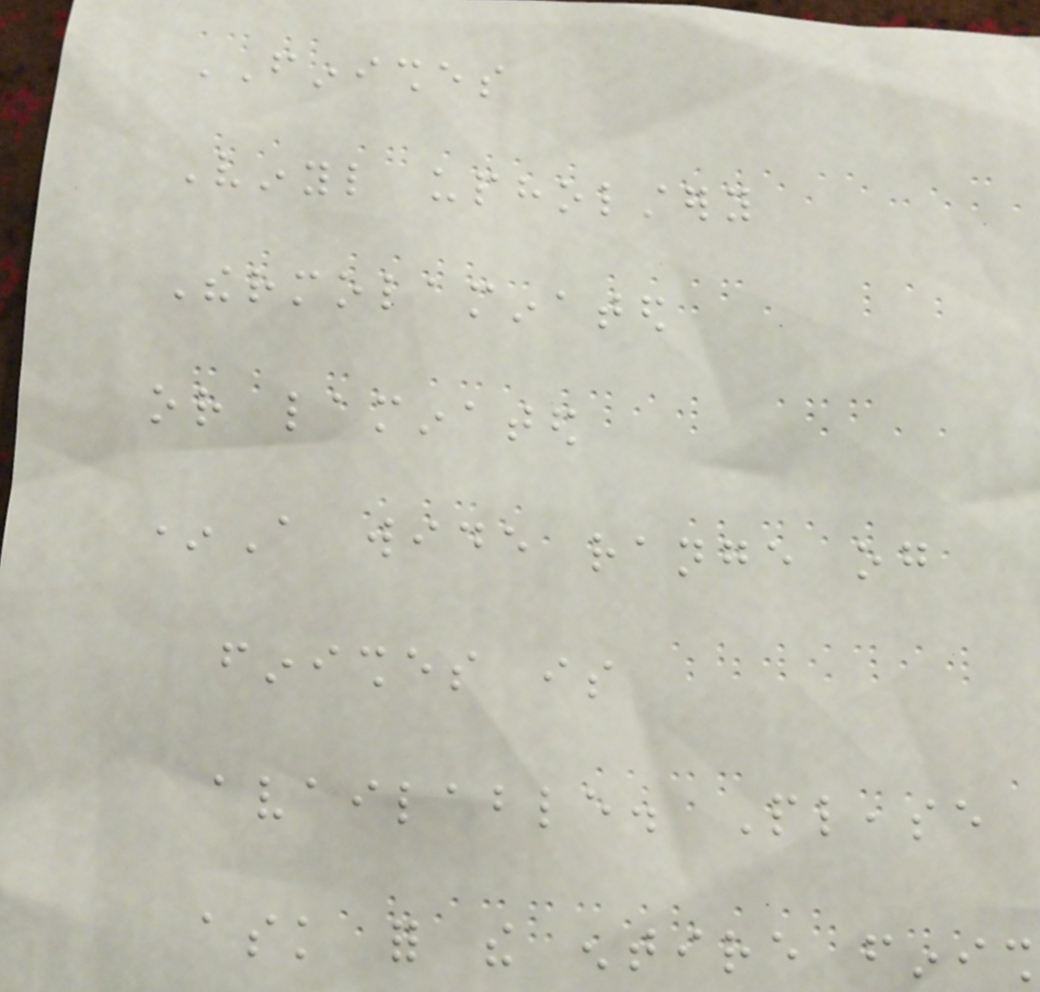FINISHES
Vinyl upholstery
Thermolaminated
or laminated
*A wide range og
finishes is
available. Please
ask for the entire finish
